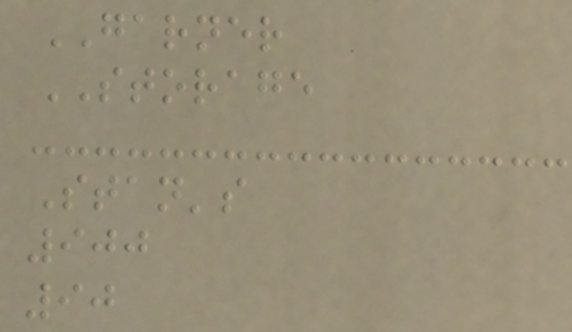GARNER
STORAGE
Stan's
900
90
